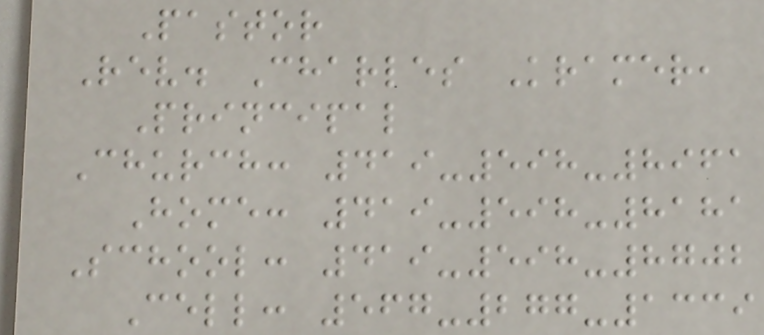Pastor
Rev. Charles Kramer,
Principal
Church: 419-598-8961
Home: 419-598-8181
School: 419-598-8702
Cell: 567-277-1339
